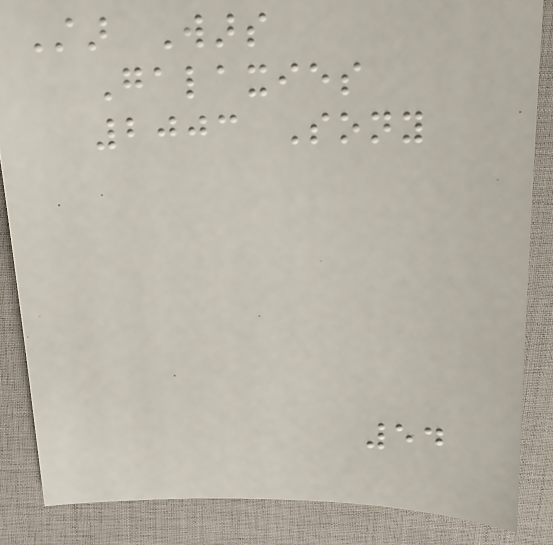Star Wars
Galaxies
2003 Sony
54
